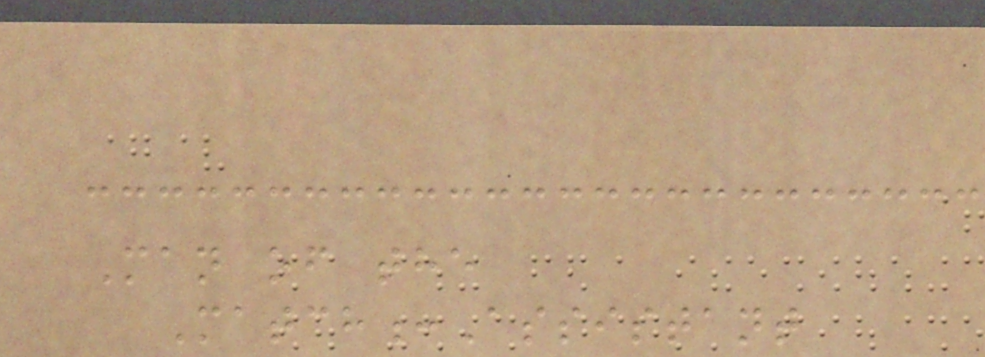Man of the
Match:Assistant
